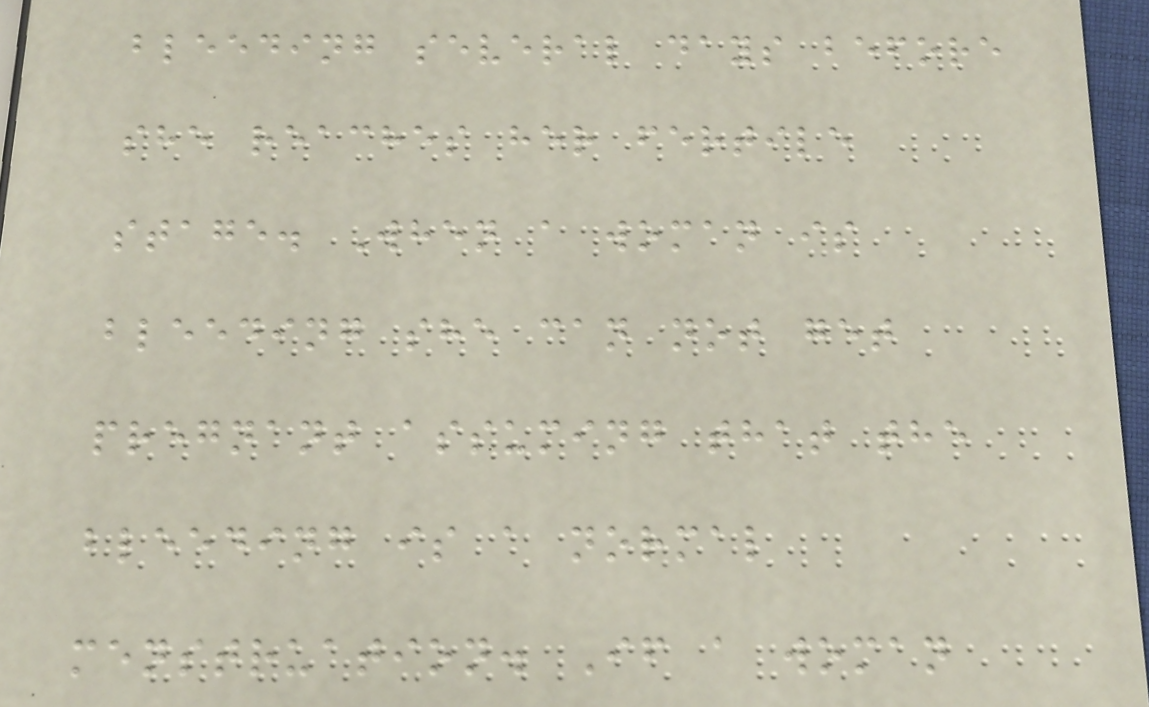bleeding several days before
she reaches her fertile
stage. When a woman is
bleeding she can not get
pregnant assuming that the
bleeding is a normal
menstruation. If a woman
